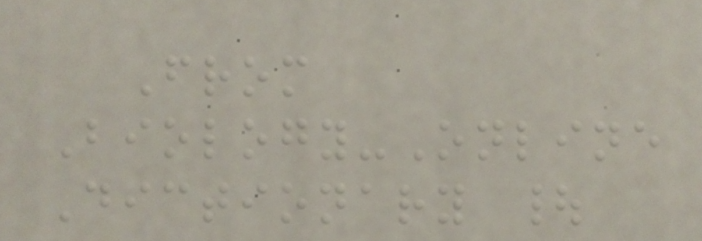From
Biology-Online
Dictionary |
